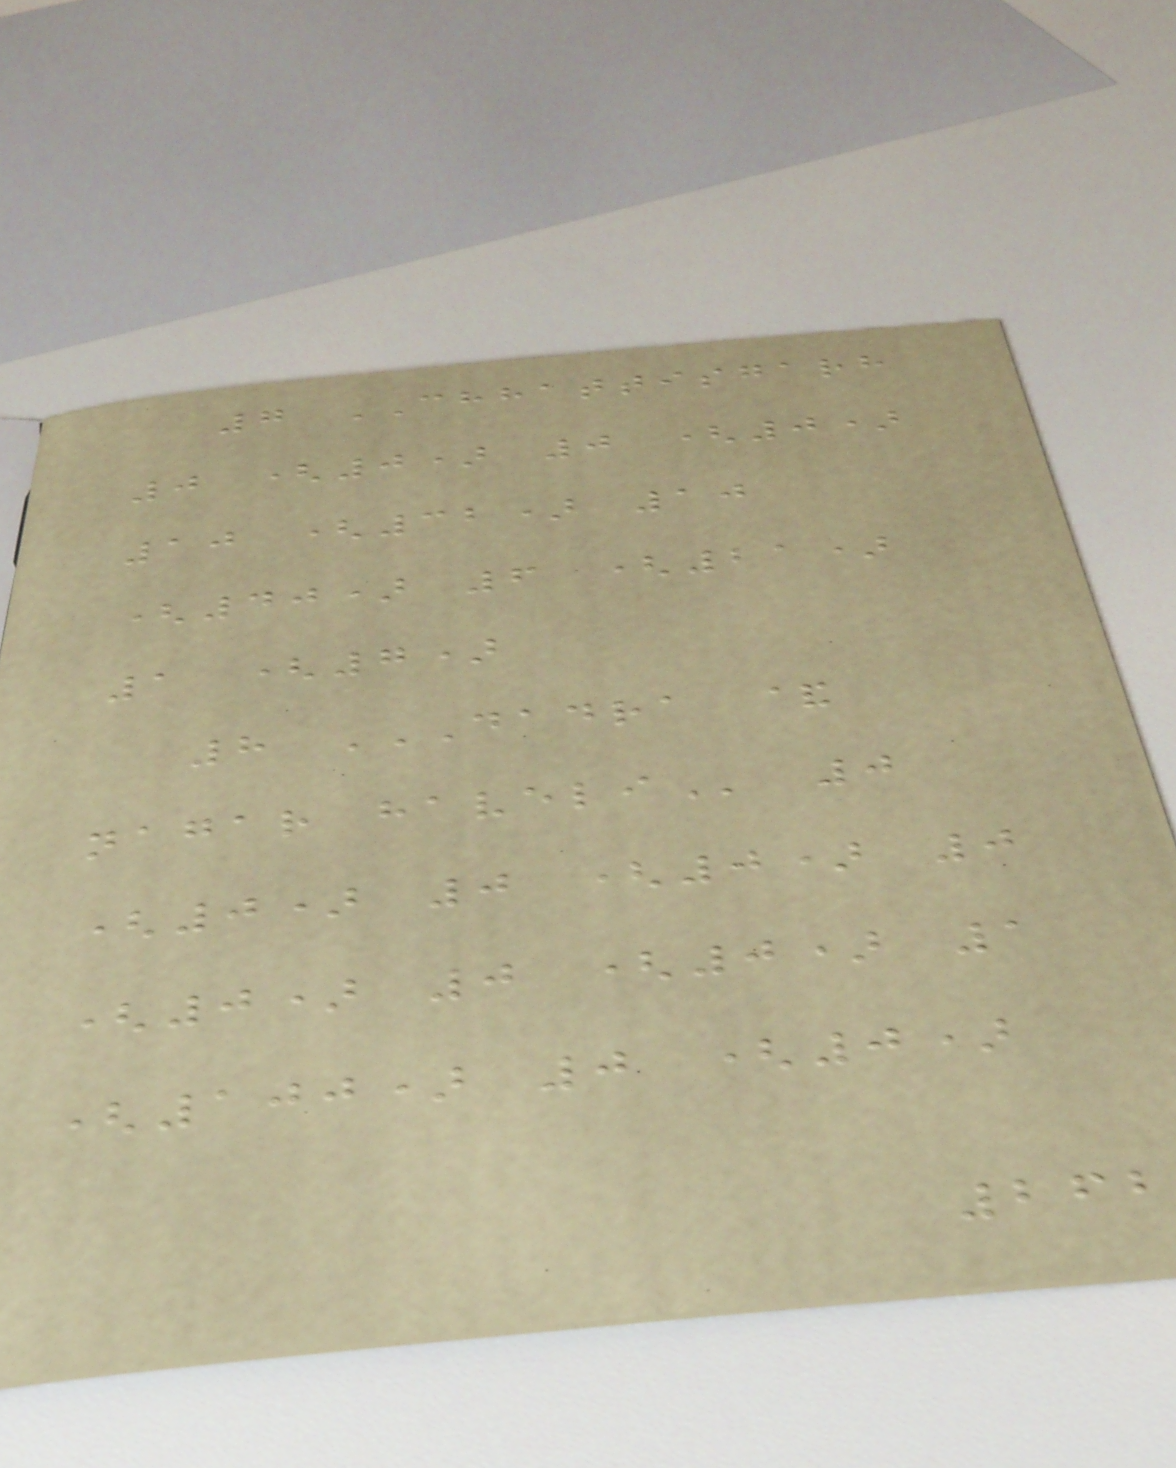7 CHHATTISGARH
0 (0) 0 (0)
10 (32) 10
(40) 6 (21)
1 (7)
8 DADRA &
NAGAR HAVELI 0
(0) 0 (0) 0
(0) 0 (0) 1
(100) 0 (0)
262
